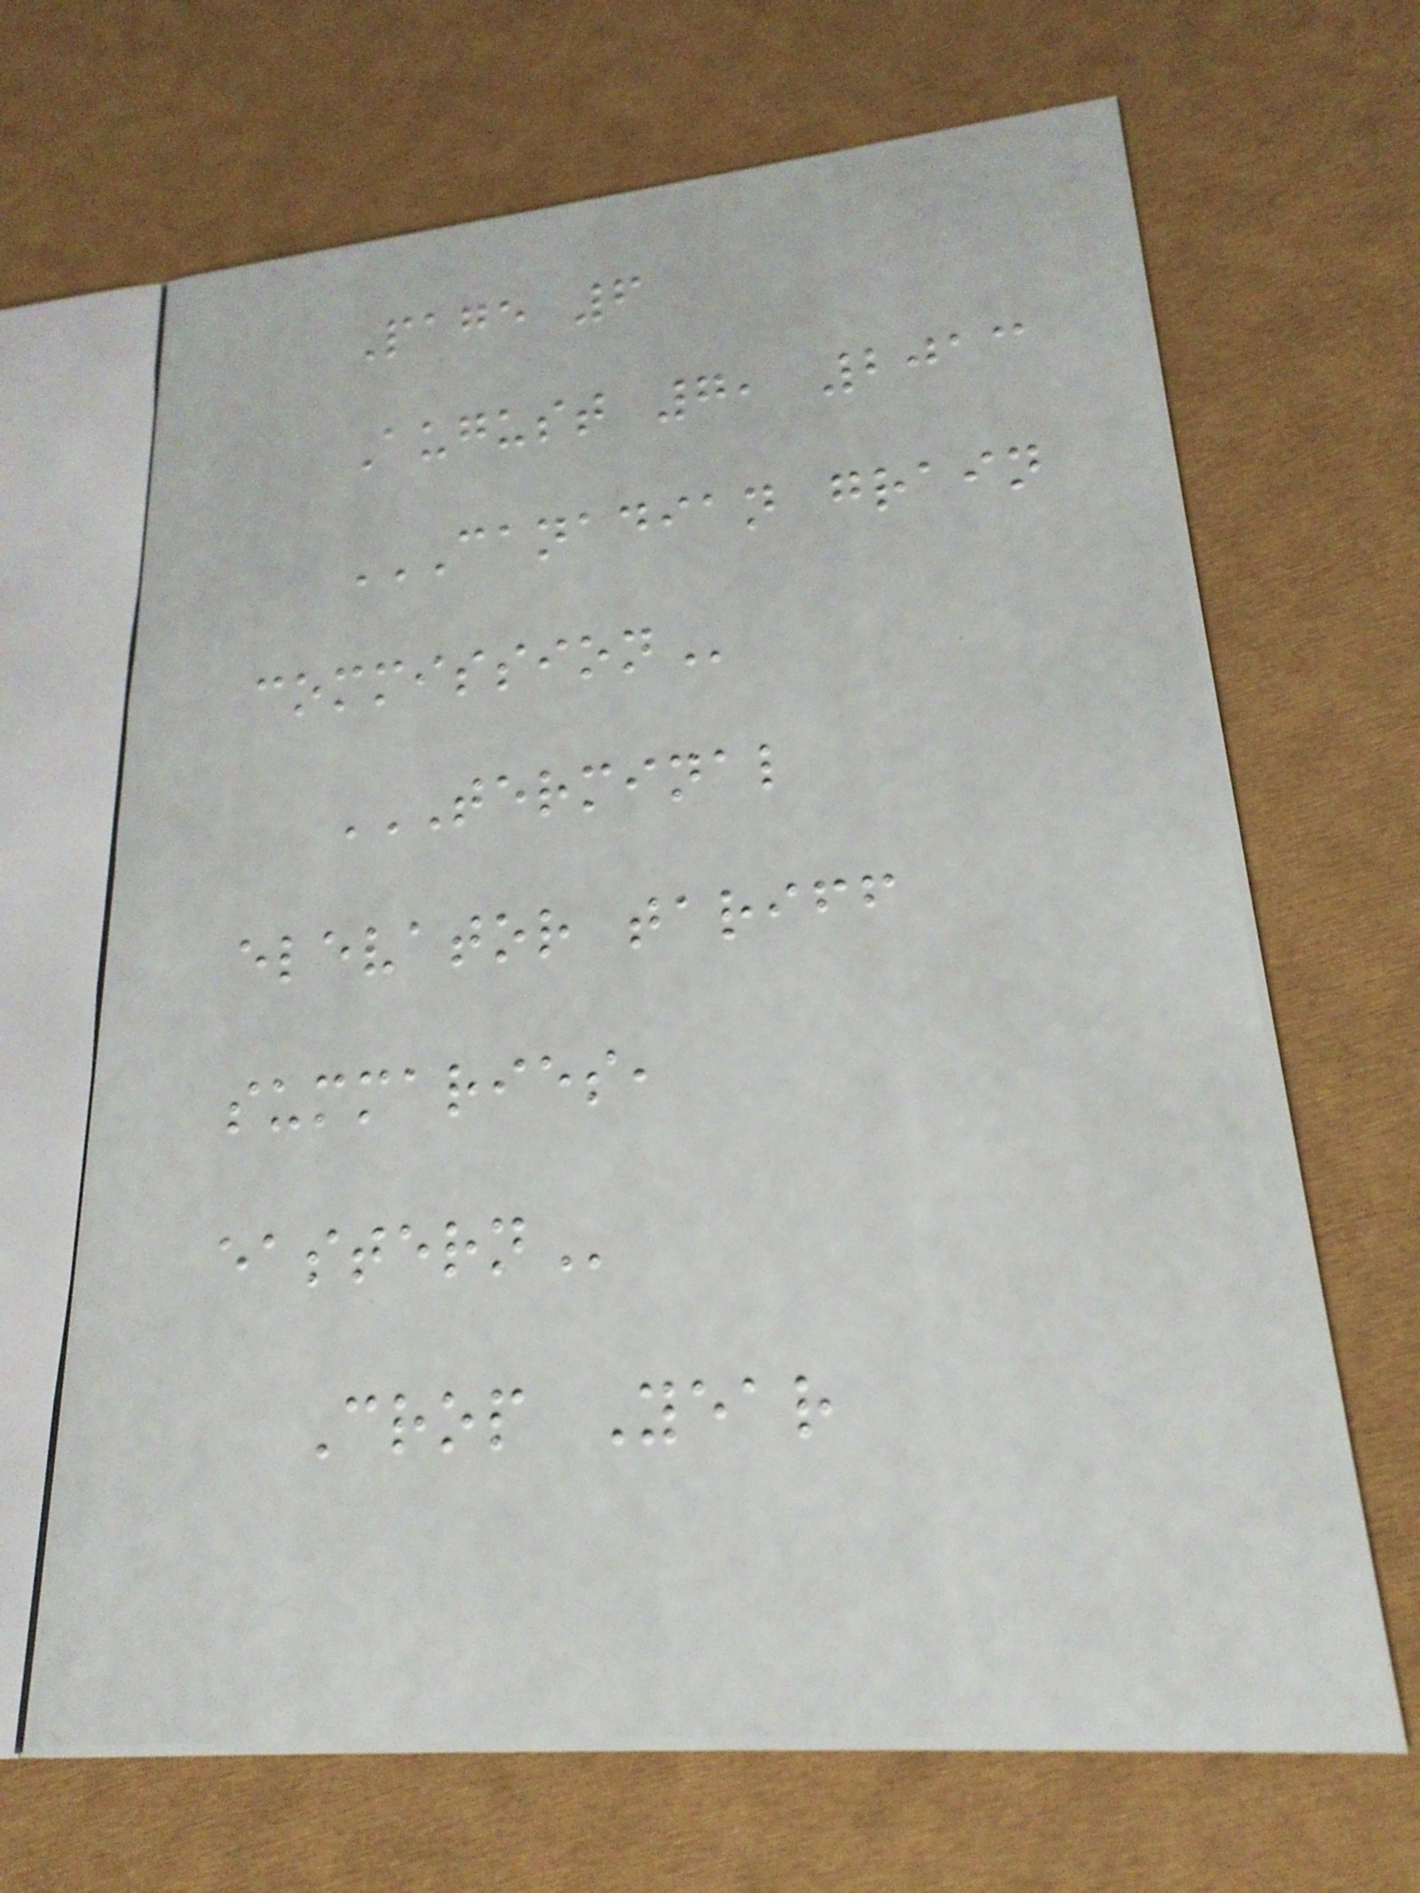Page 6
August 7, 2013
CANADIAN GRAIN
COMMISSION
TERMINAL
ELEVATOR TARIFF
SUMMARIES,
EASTERN
Crop Year
